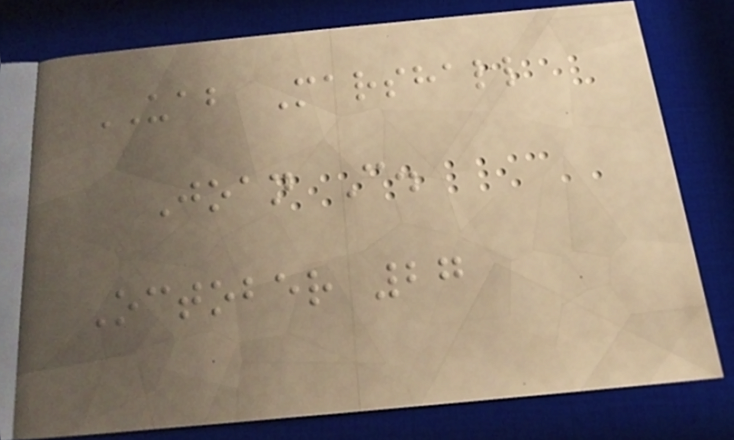UAB Marshall
Joan C.
October 27
